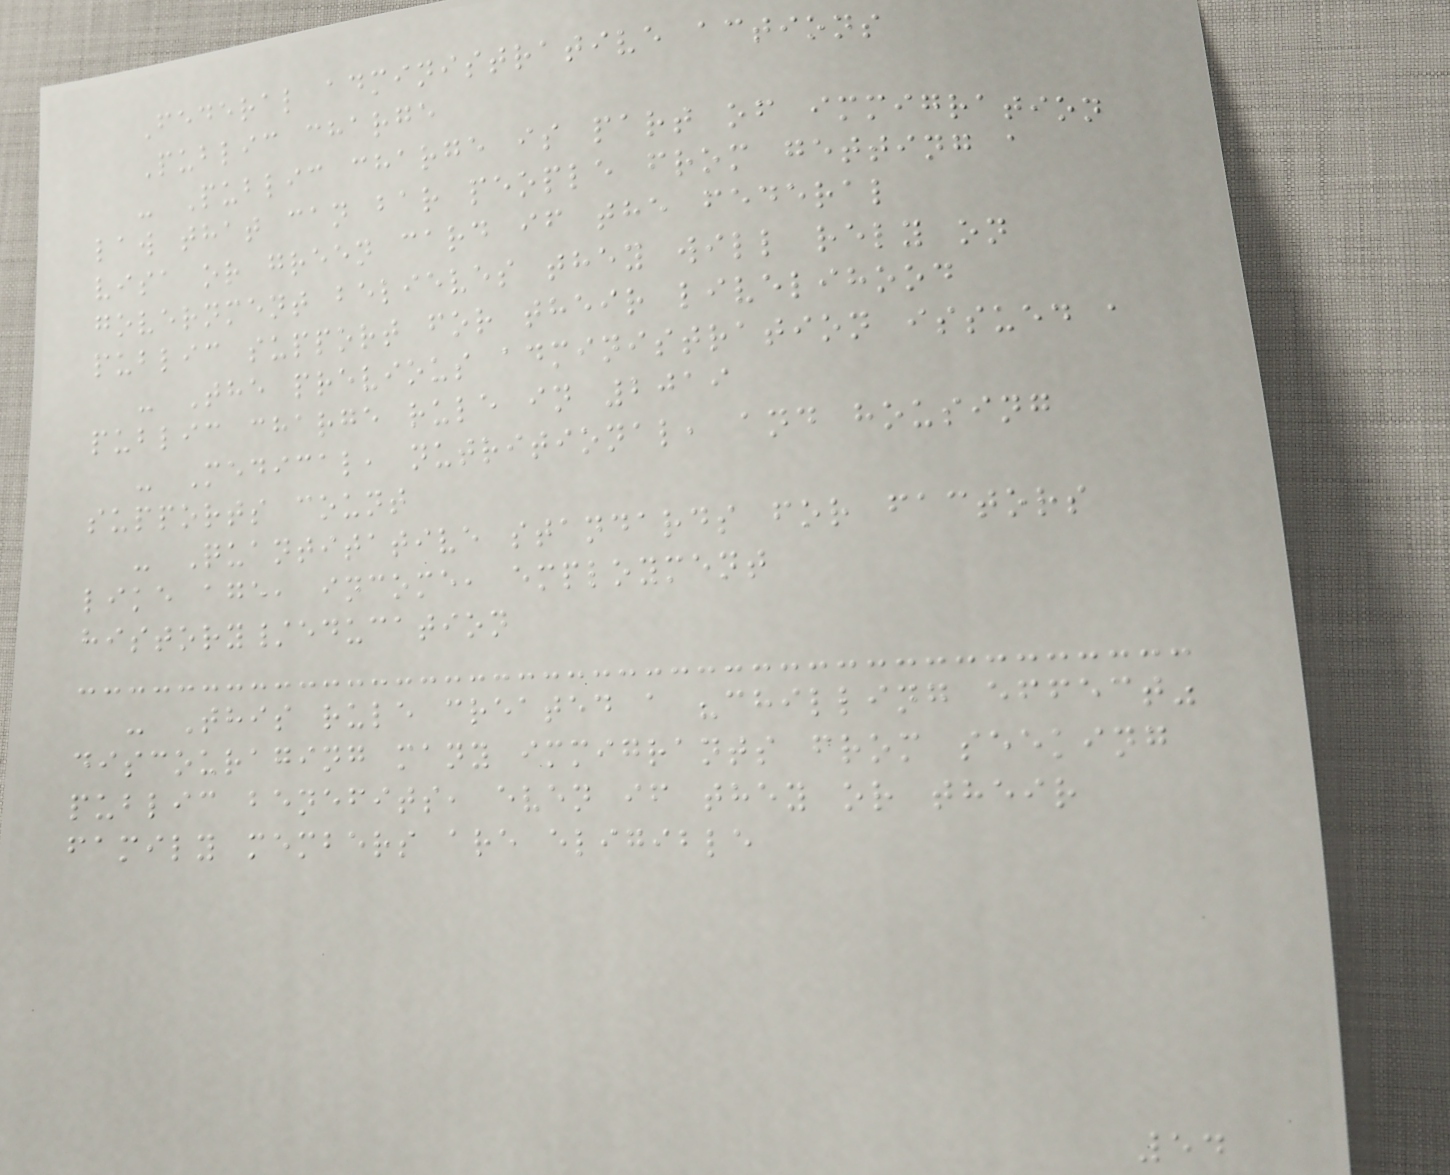Federal administrative actions
Public charge
- Public charge is part of immigration
law that can bar people from getting a
visa or green card if the federal
government believes they will rely on
public support for their livelihood
- The previous administration issued a
public charge rule in 2019
- Medical, nutritional, and housing
supports count
- Quantitative standards for factors
like age, income, employment
history/education
- This rule created a "chilling effect"
discouraging many immigrants from seeking
public benefits, even if they or their
family members are eligible
54
